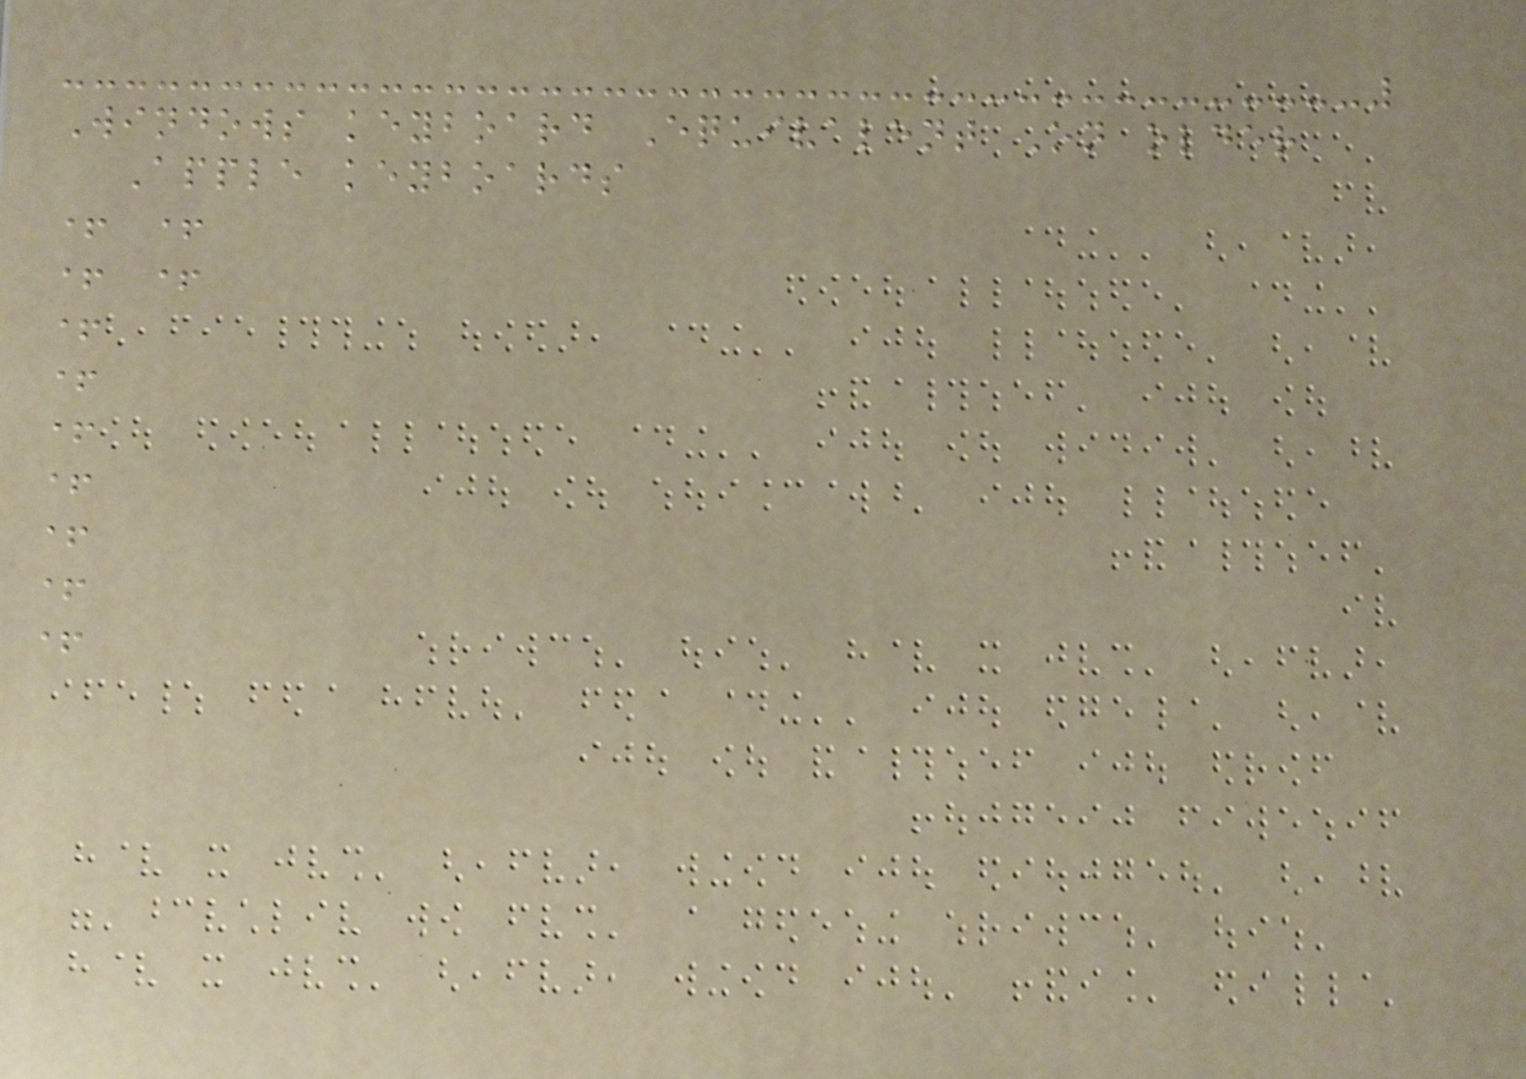Windows keyboard Equivalent On older
Apple keyboards
+ +
+ +
+
+
+
+
+
+
+
